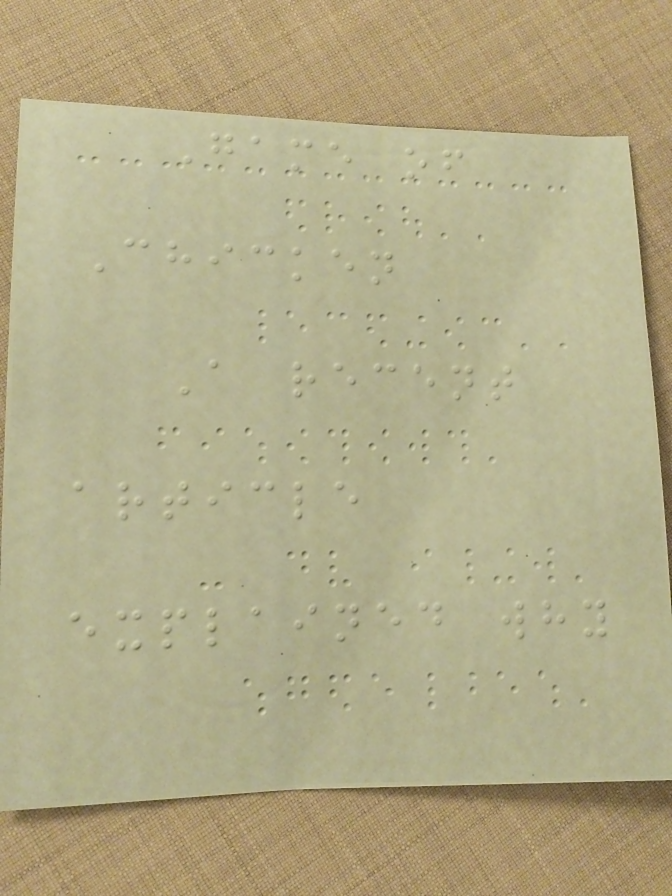Game of
Chicken
A recent
article
explained why
